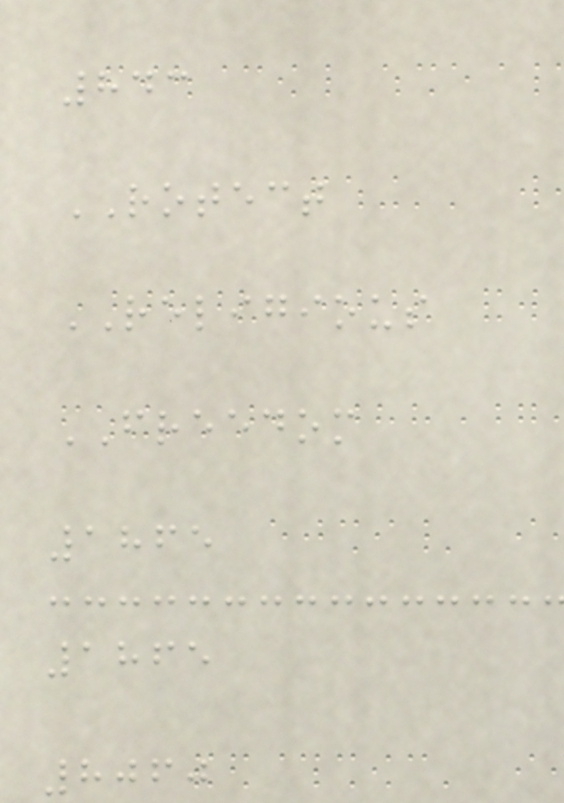843
ROTECT
RELIGIOUS
FREEDOM
1865
1865
8060
